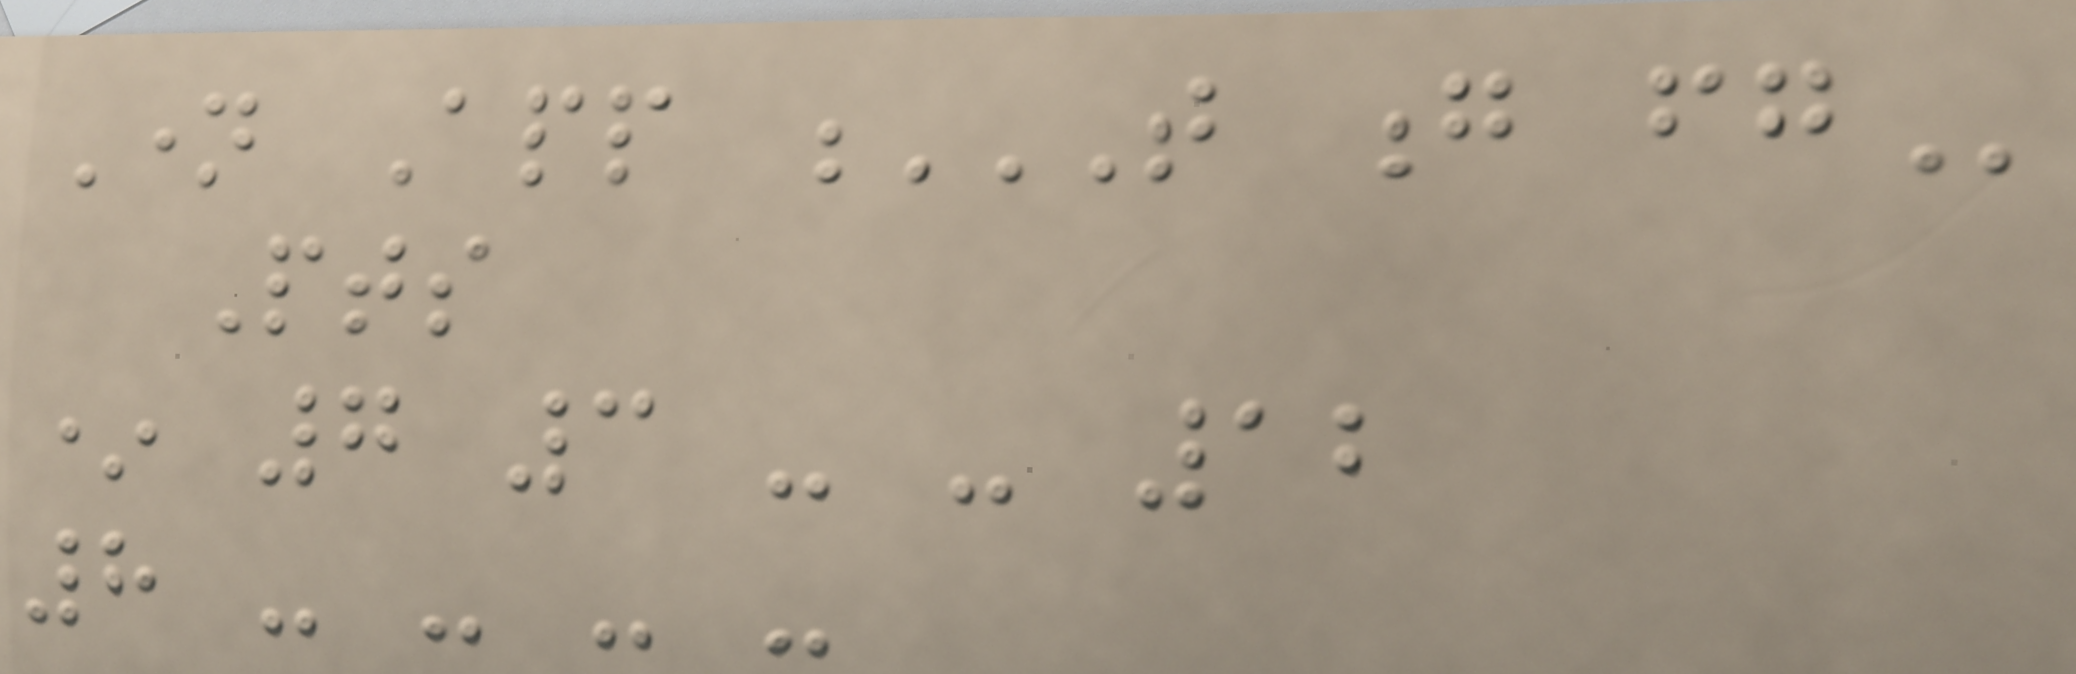Name App T G FG
Pts
* 7 3 - - 12
8 - - - -
